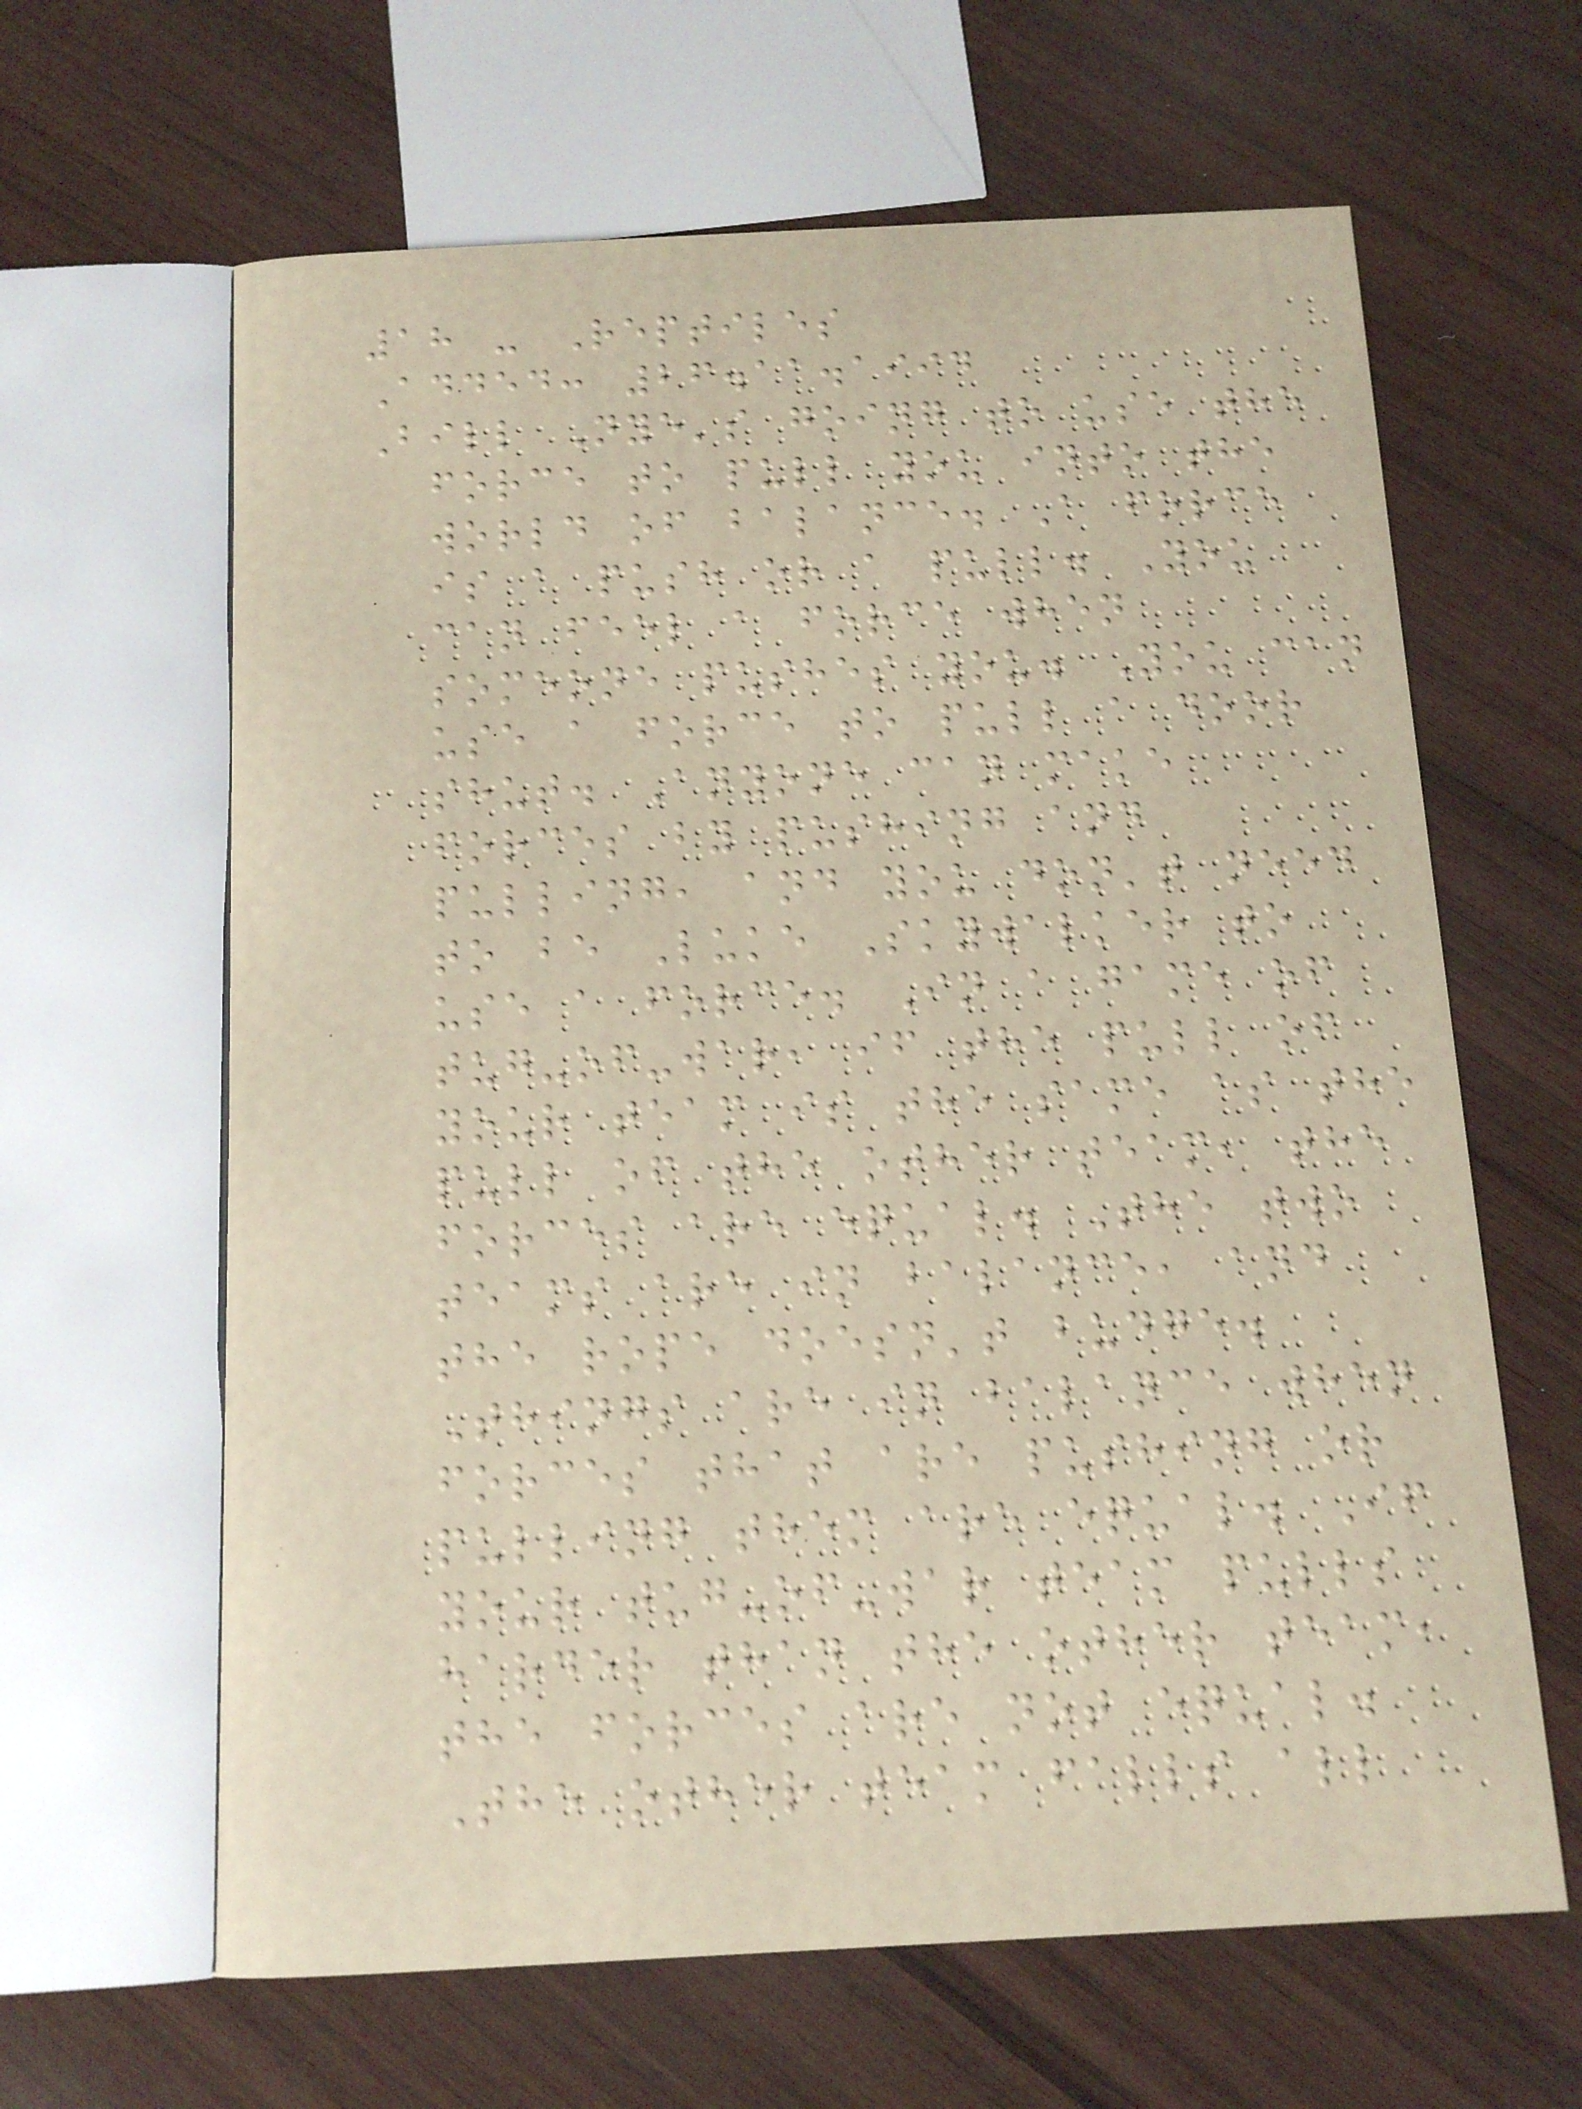18 - Reptiles
Added: 26.11.1994
Bill Nye's going to use the
force to pull you into the
world of balance. A force
is a push or a pull. You
can feel a force when
someone pushes you. You can
use a force to pull a door
shut. Anyone can make
forces by pushing and
pulling, and you don't need
to be Luke Skywalker to
use a force. In a game of
tug-of-war, if the pull of
your team is the same as the
pull of the other team, the
forces are equal. The two
teams are in balance, and
the rope doesn't budge.
Things are in balance when
forces that are pushing or
pulling them are equal. If
your tug-of-war team pulls
harder than the other team,
the forces are not equal.
The other team falls all
